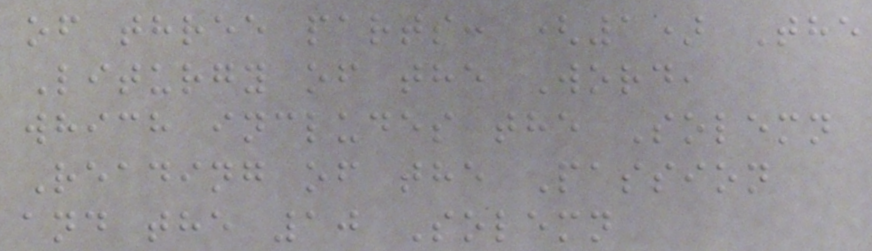of three parts: (1) The
Liturgy of the Word,
which includes the Solemn
Reading of the Passion
and the 10 Solemn
